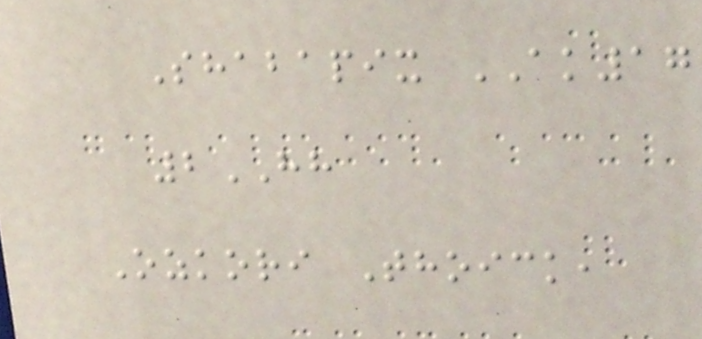Shabapix AK17
2HH
Ozkori Thoick,
